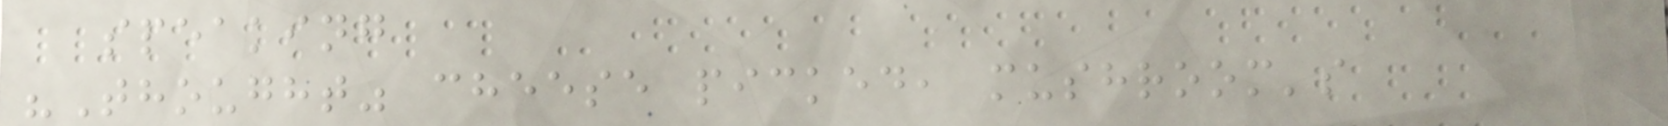speaking
"Thought" cheese picked, mushroom's
